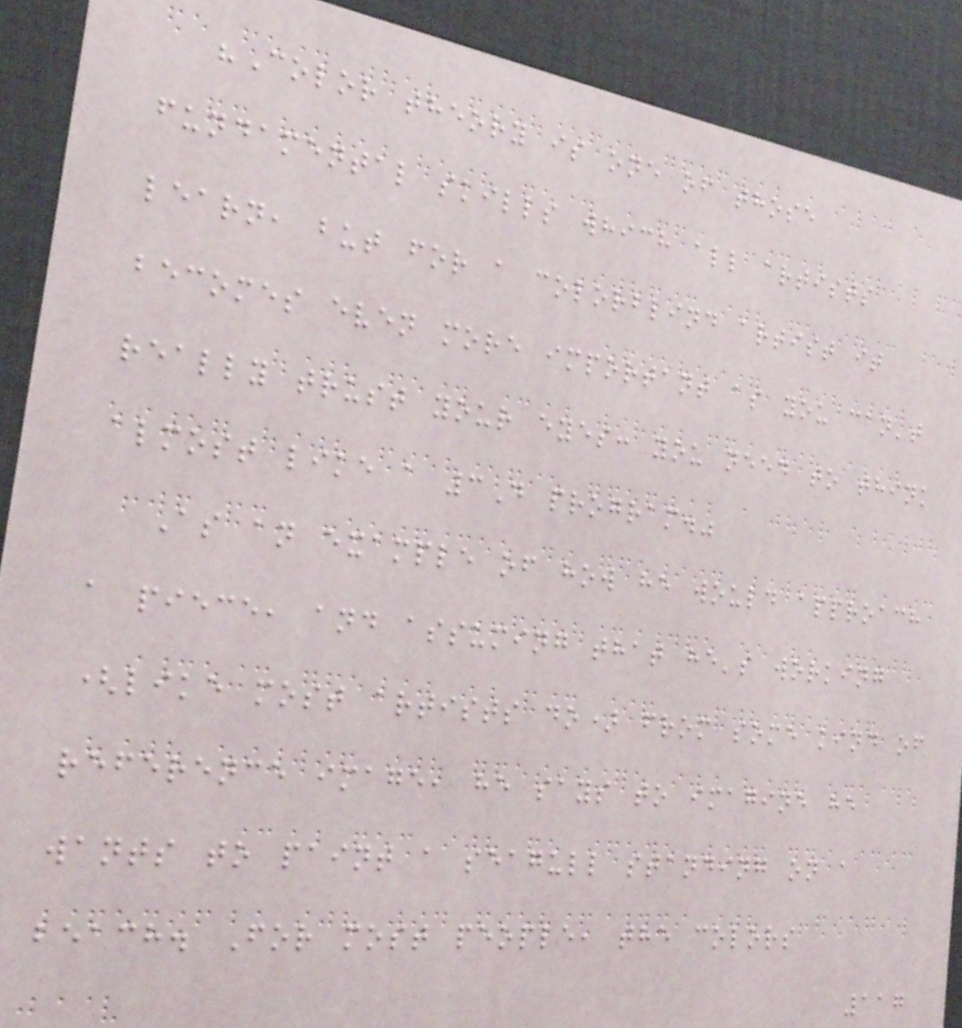"Color theory is one of those
fundamental skills which all artists
learn, but for a colorblind artist it
becomes even more important as you can't
really trust your eyes: you need to think
almost like a 3D program."
As an example of how he would approach
a piece, and assuming that he's working
(like most artists do) from some kind of
reference image, he says to imagine he
wants to paint a seagull standing on a
beach. For most people, the colors
117
